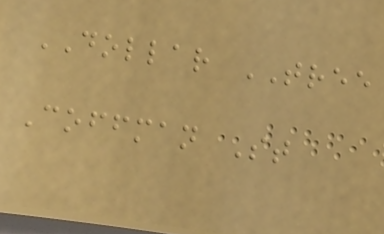DOLLAR TREE
Coffman St
